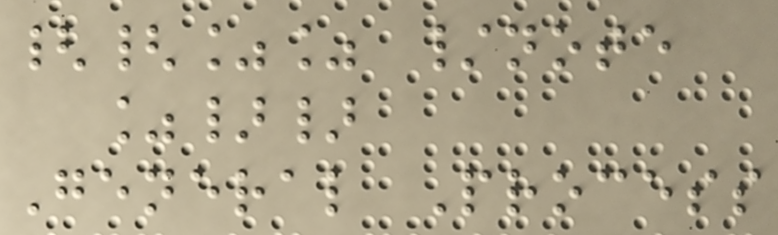{{%% /note
%}}
General Process
